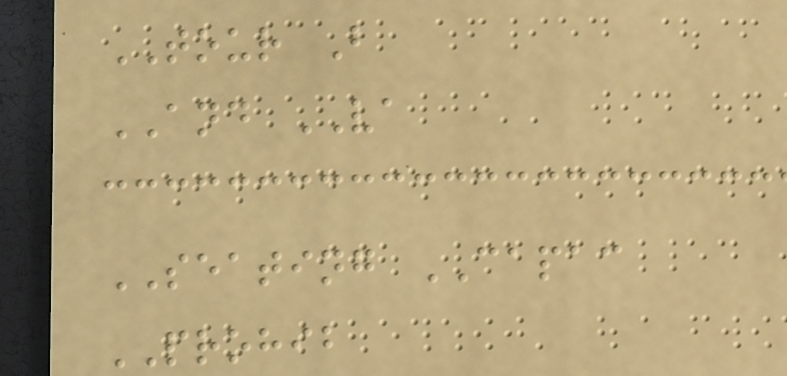TOUR B
AND VA
SEATING CAPAC
PROHIB
